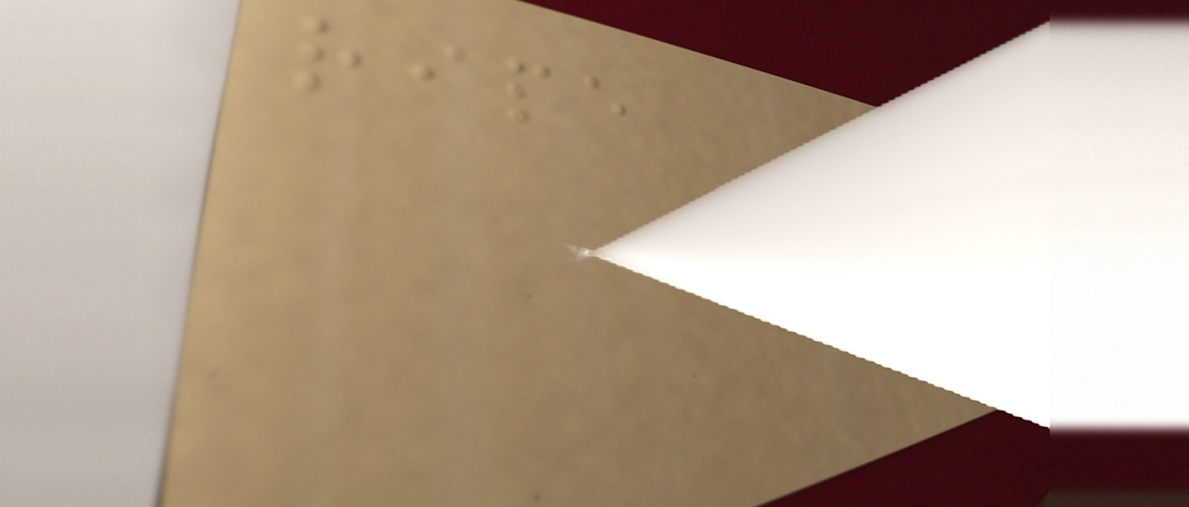ripe
